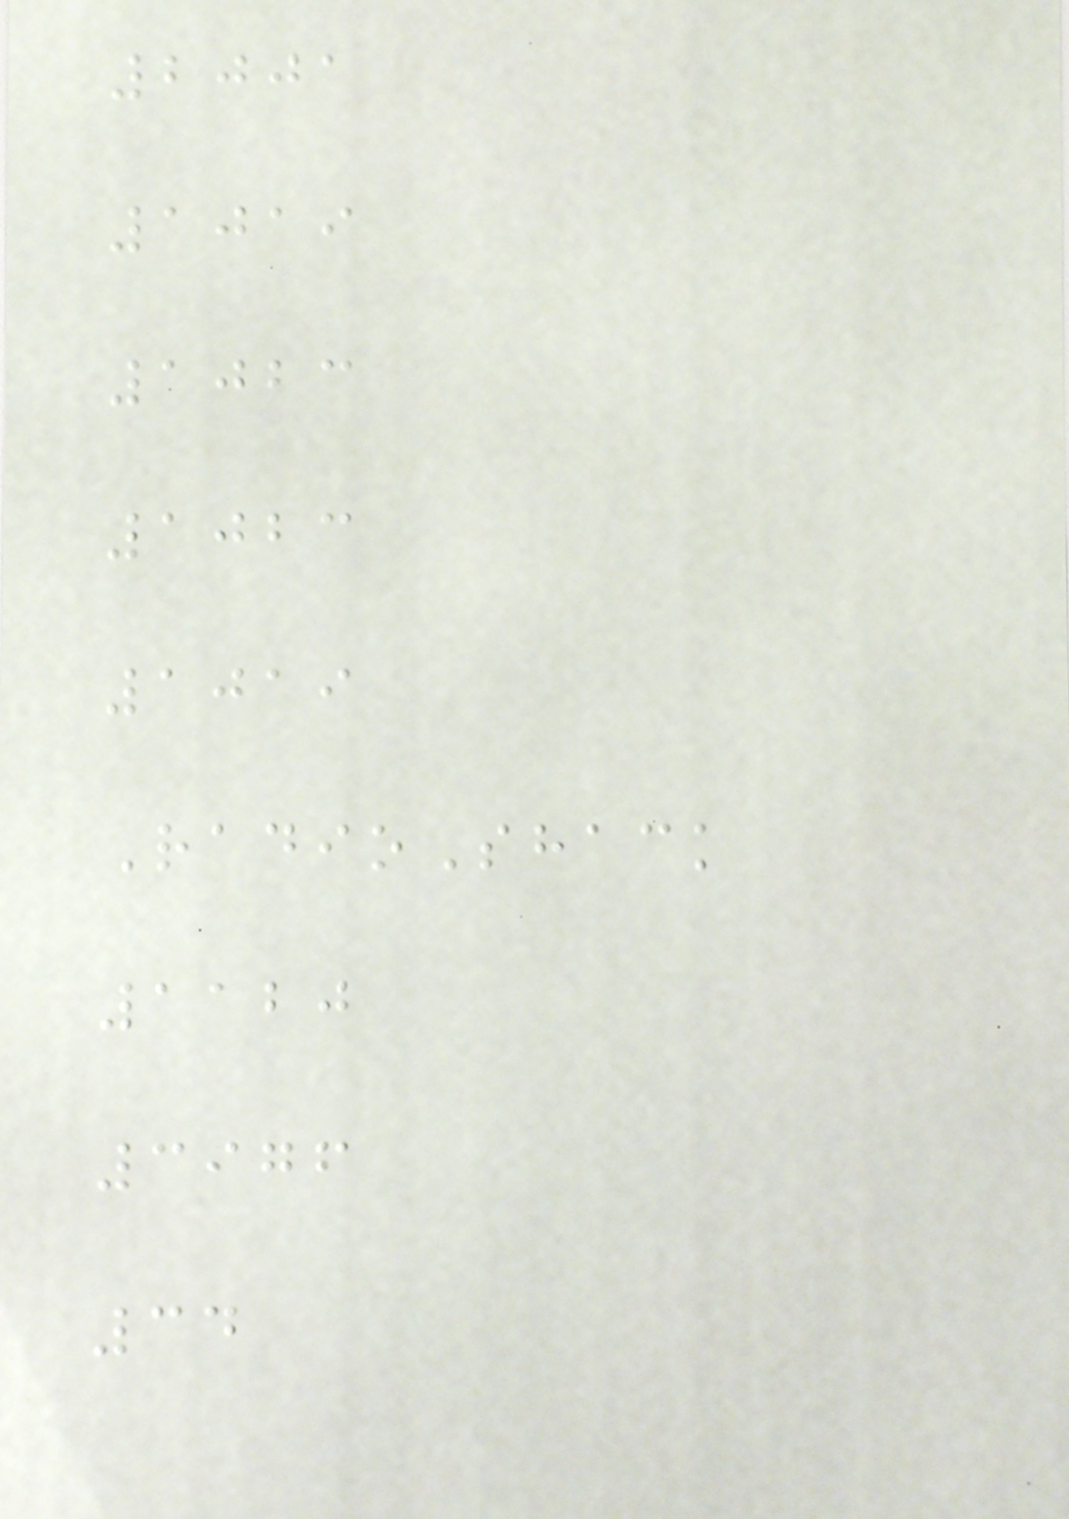2001
1019
1023
1023
1019
RadioShack
1120
3976
34
